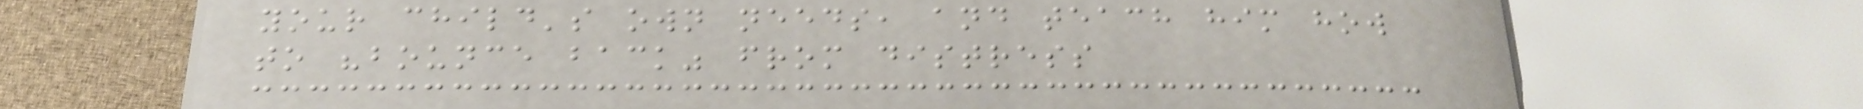your child's own needs, and teach him how
to "bounce back" from distress
